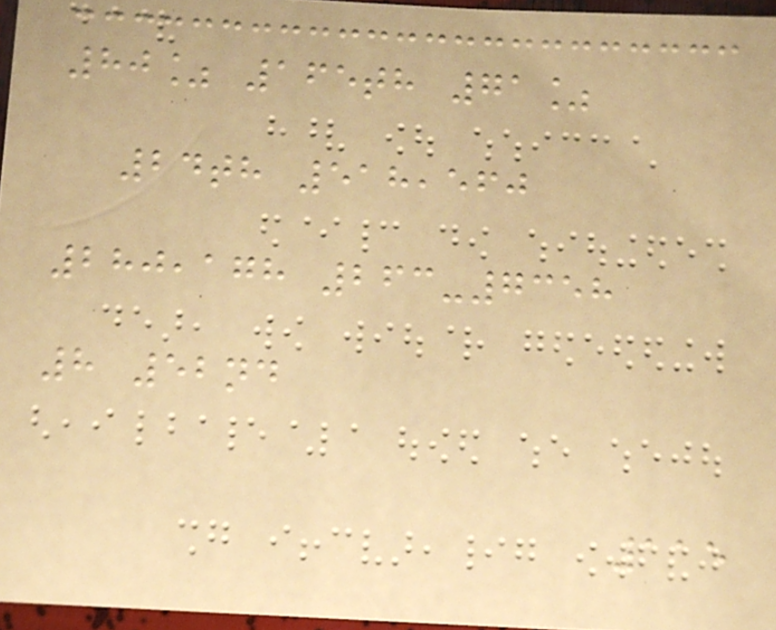80% 165th 71%
24th 518,560
280,178 263-7358
8 52nd
115
